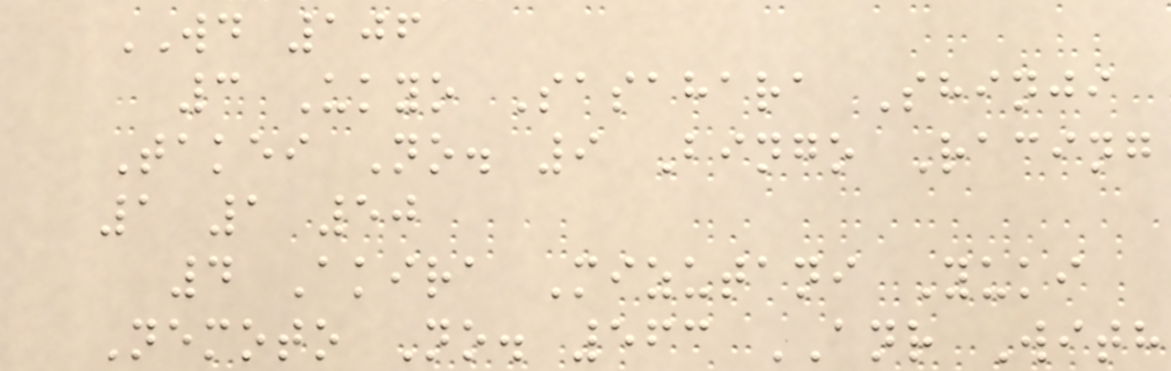WD 106
3 Ukyo Sasahara Shinji
Takei No. 9 Bingo Racing
1 1 50
4 Akira Mizutani Yuki
Nemoto No. 563 ANR With
